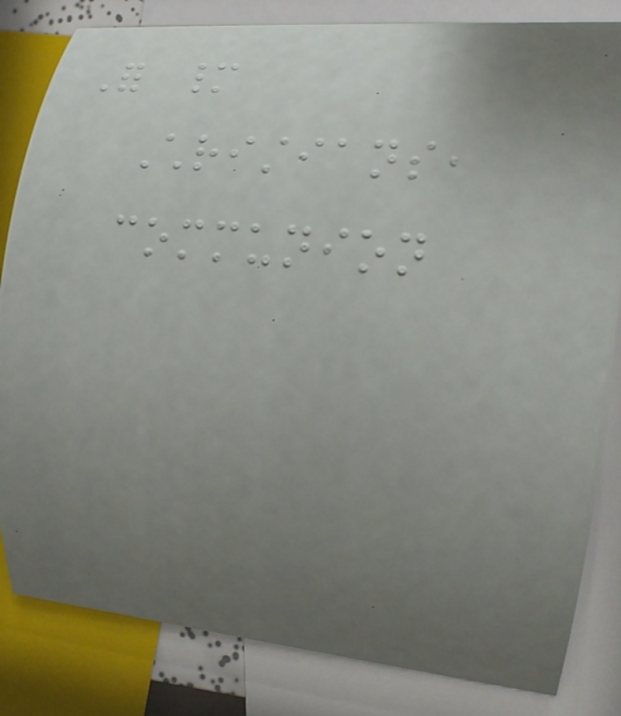For many
Christians,
communion
